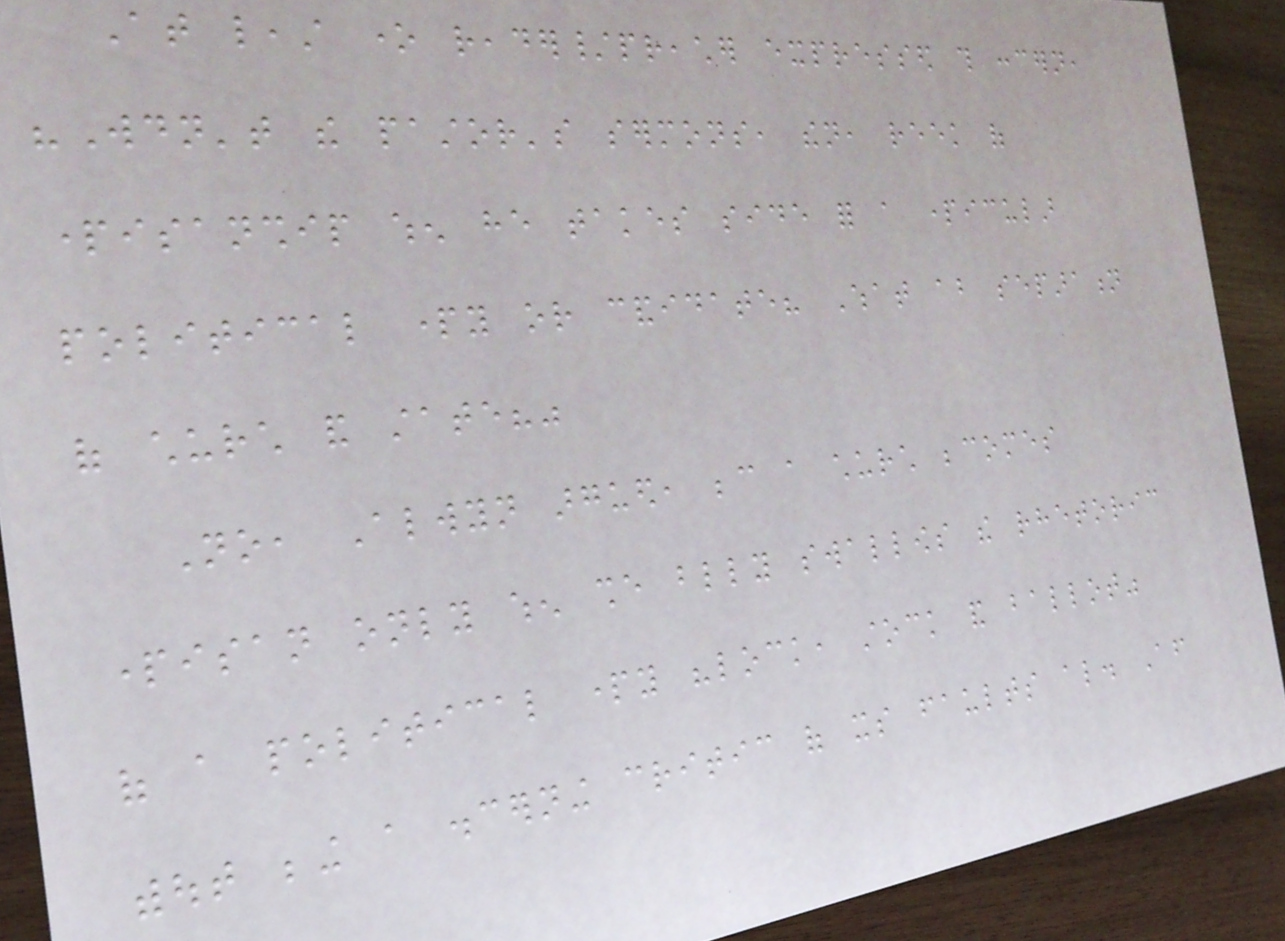At least one reader/preacher expressed this concern,
"Wouldn't the pastor's sermons, then, reek of
partisanship when he takes side for a particular
political party or candidate? What about separation
of church and state?"
No, Alwyn argued, because a church becomes
partisan only when she blindly swallows the rhetoric
of a political party "lock, stock and ballot"
without being a discerning critic of its faults also. After
